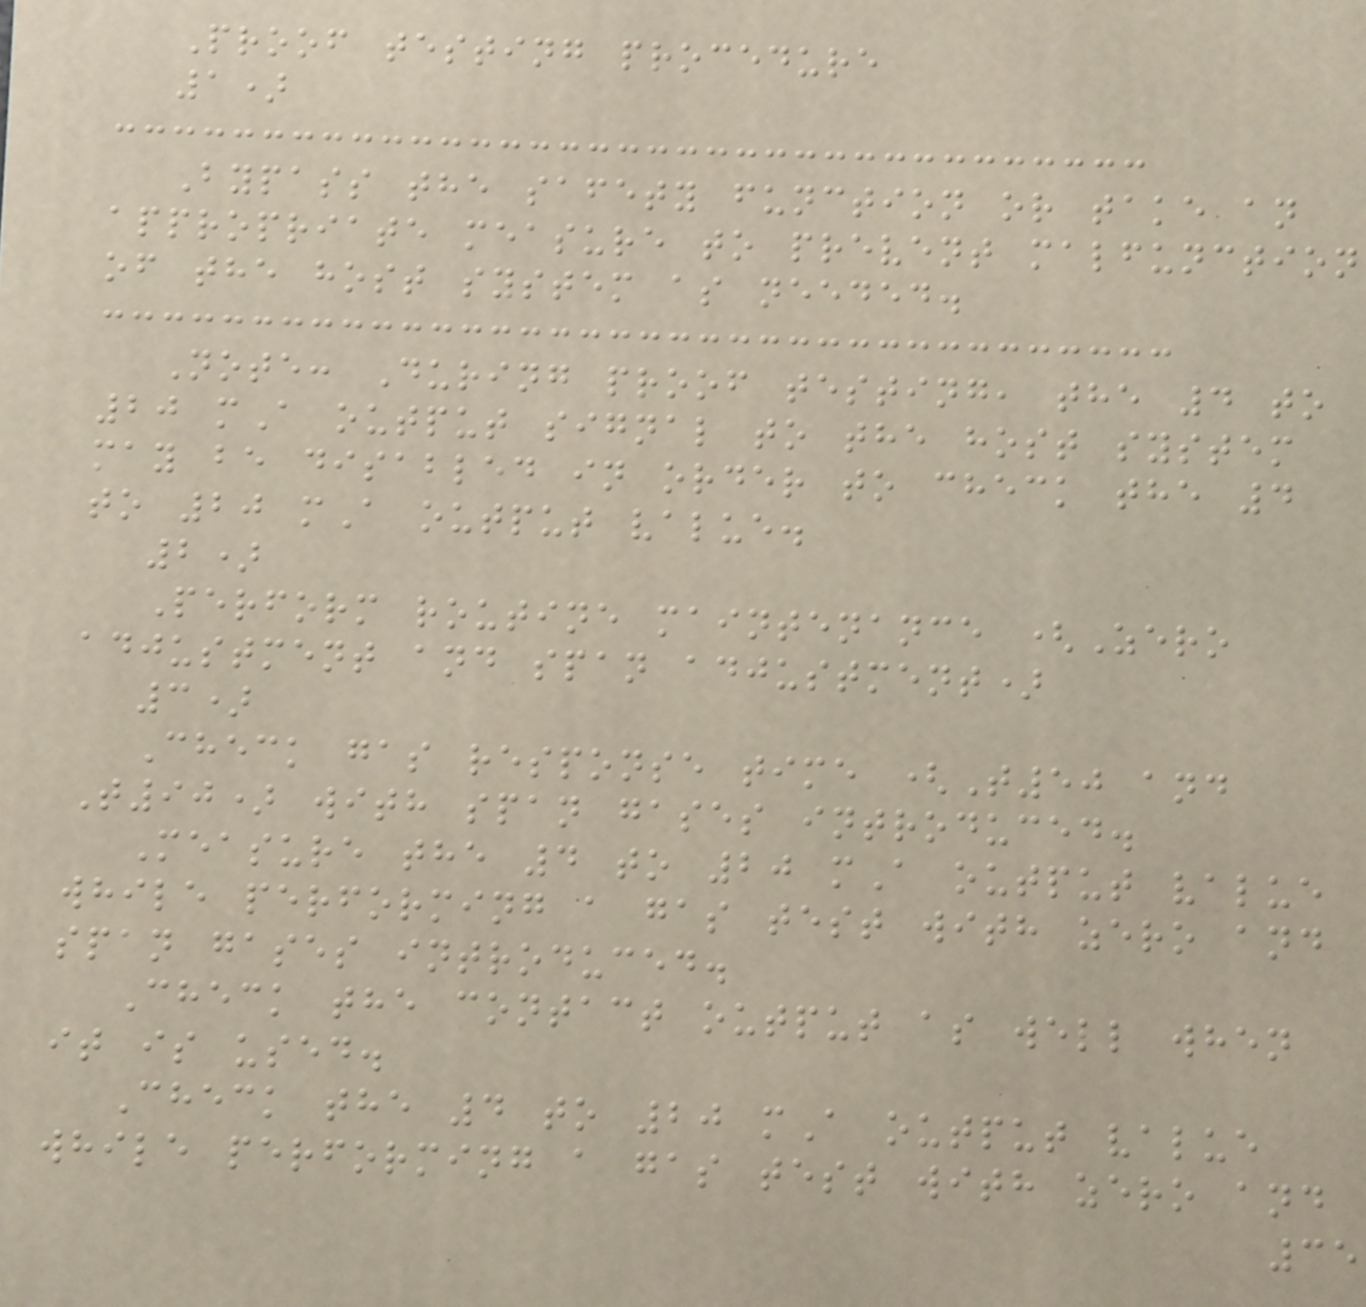Proof testing procedure
1)
Bypass the safety function or take an
appropriate measure to prevent malfunction
of the host system as needed.
Note: During proof testing, the 4 to
20 mA output signal to the host system
may be disabled in order to check the 4
to 20 mA output value.
2)
Perform routine maintenance (Zero
adjustment and span adjustment)
3)
Check gas response time (T50 and
T90) with span gases introduced.
Measure the 4 to 20 mA output value
while performing a gas test with zero and
span gases introduced.
Check the contact output as well when
it is used.
Check the 4 to 20 mA output value
while performing a gas test with zero and
35
